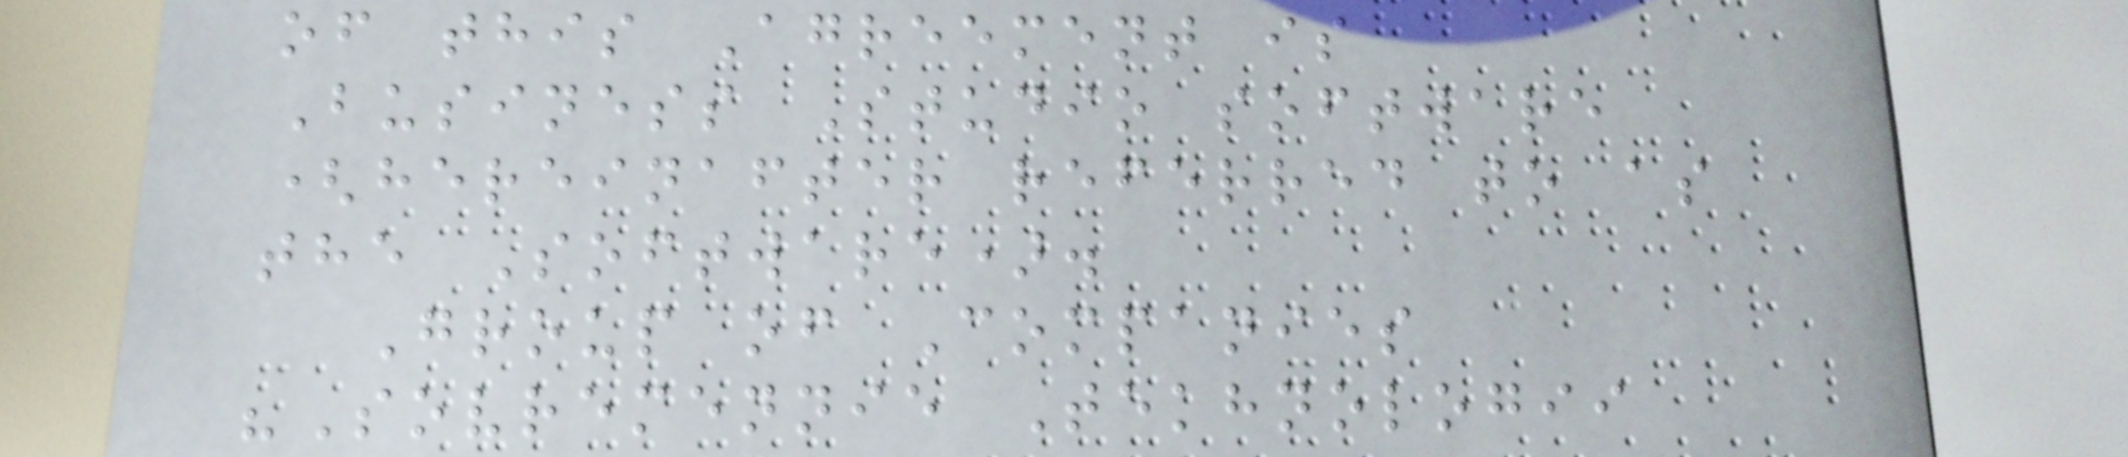of this Agreement is
Business Studio software
(hereinafter referred to as
the Software).
Group of Companies
"Sovremennie Tekhnologii
